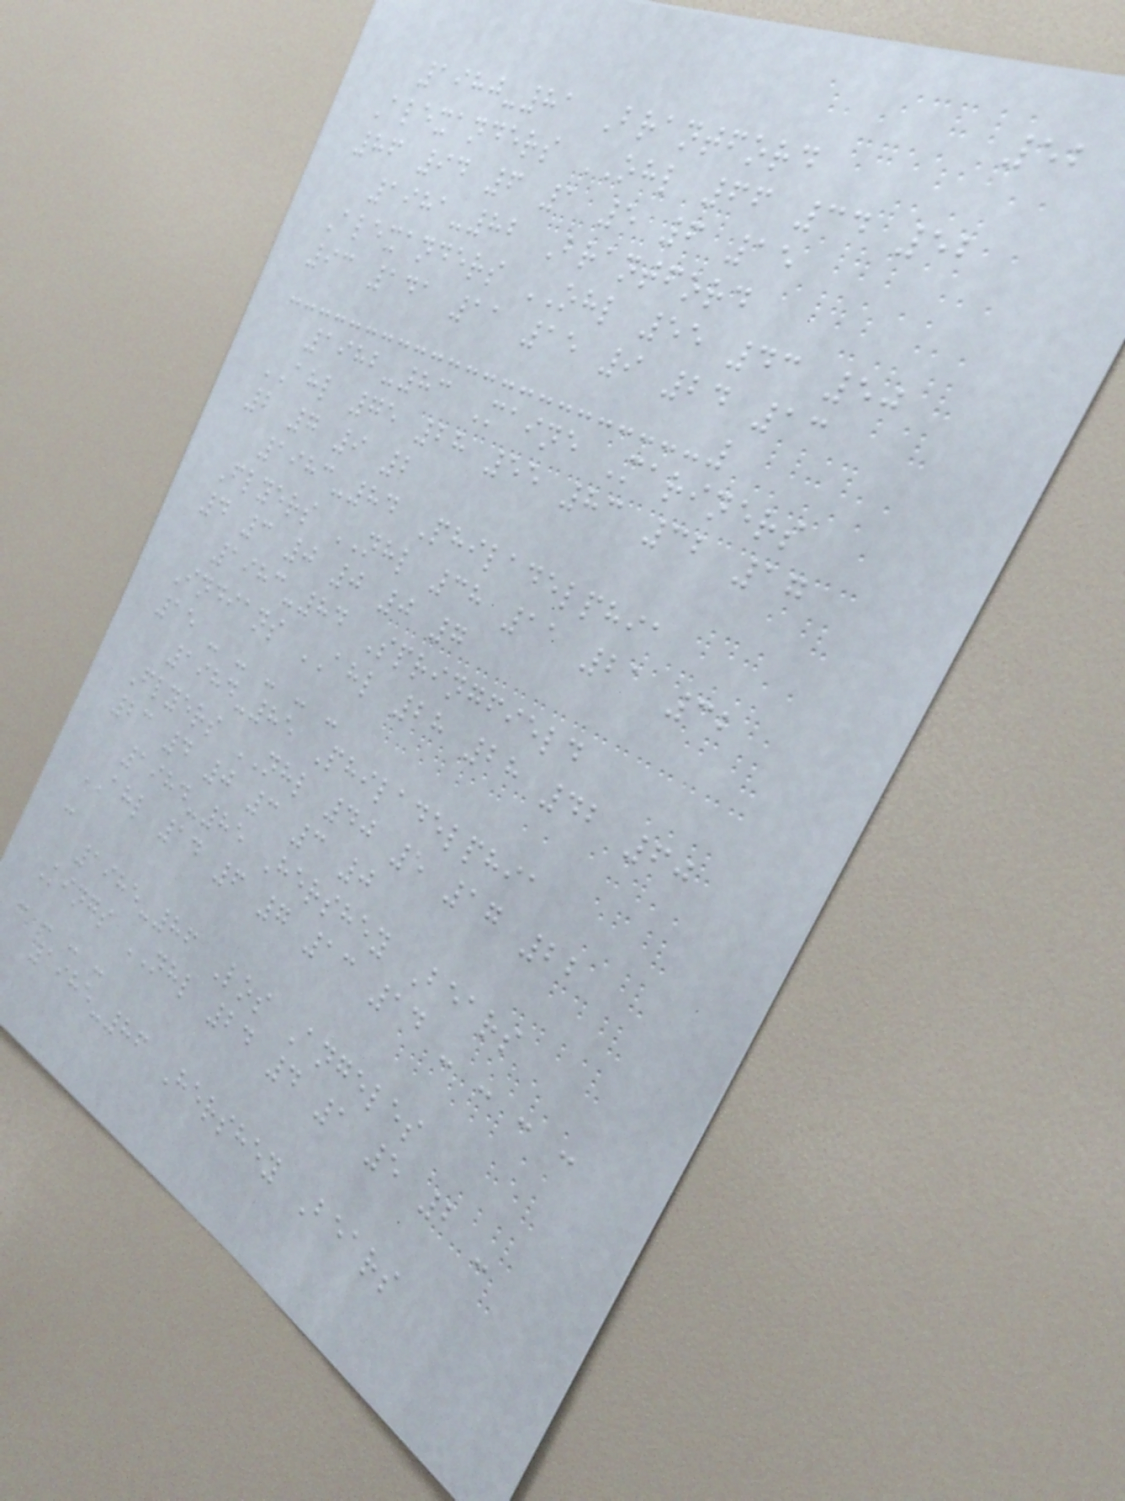52
1980-81 Brantford
Alexanders OHL 66 34 52
86 94 6 1 5 6 15
1981-82 Brantford
Alexanders OHL 55 43 50
93 141 11 15 9 24 13
1982-83 Maine Mariners
AHL 75 28 55 83 32 17
2 7 9 2
1983-84 Philadelphia
Flyers NHL 38 11 21 32
4 3 0 0 0 7
1983-84 Springfield
Indians AHL 28 28 42 60
15 - - - - -
1984-85 Philadelphia
Flyers NHL 40 5 17 22
23 4 0 3 3 0
1984-85 Hershey Bears
AHL 14 6 7 13 14 - - - -
-
1985-86 Los Angeles
Kings NHL 24 4 1 5 2 -
- - - -
1985-86 Hershey Bears
